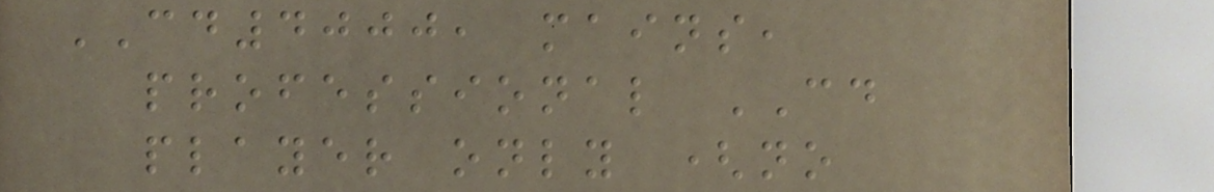CD4000, mains,
professional CD
player only (no
